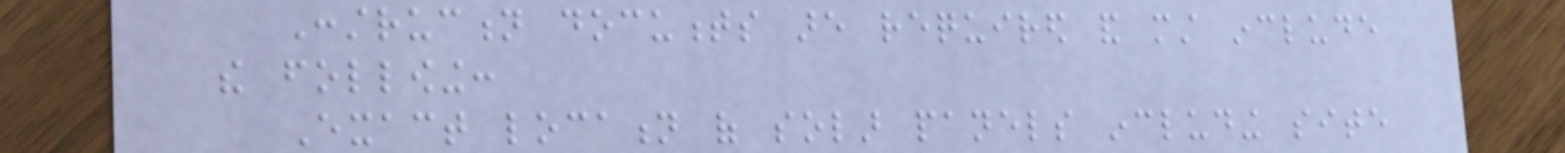Construction documents are required and must include
the following:
Exact location of solar panels including site
